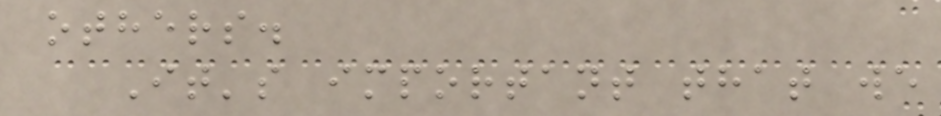others.
It's important that we
